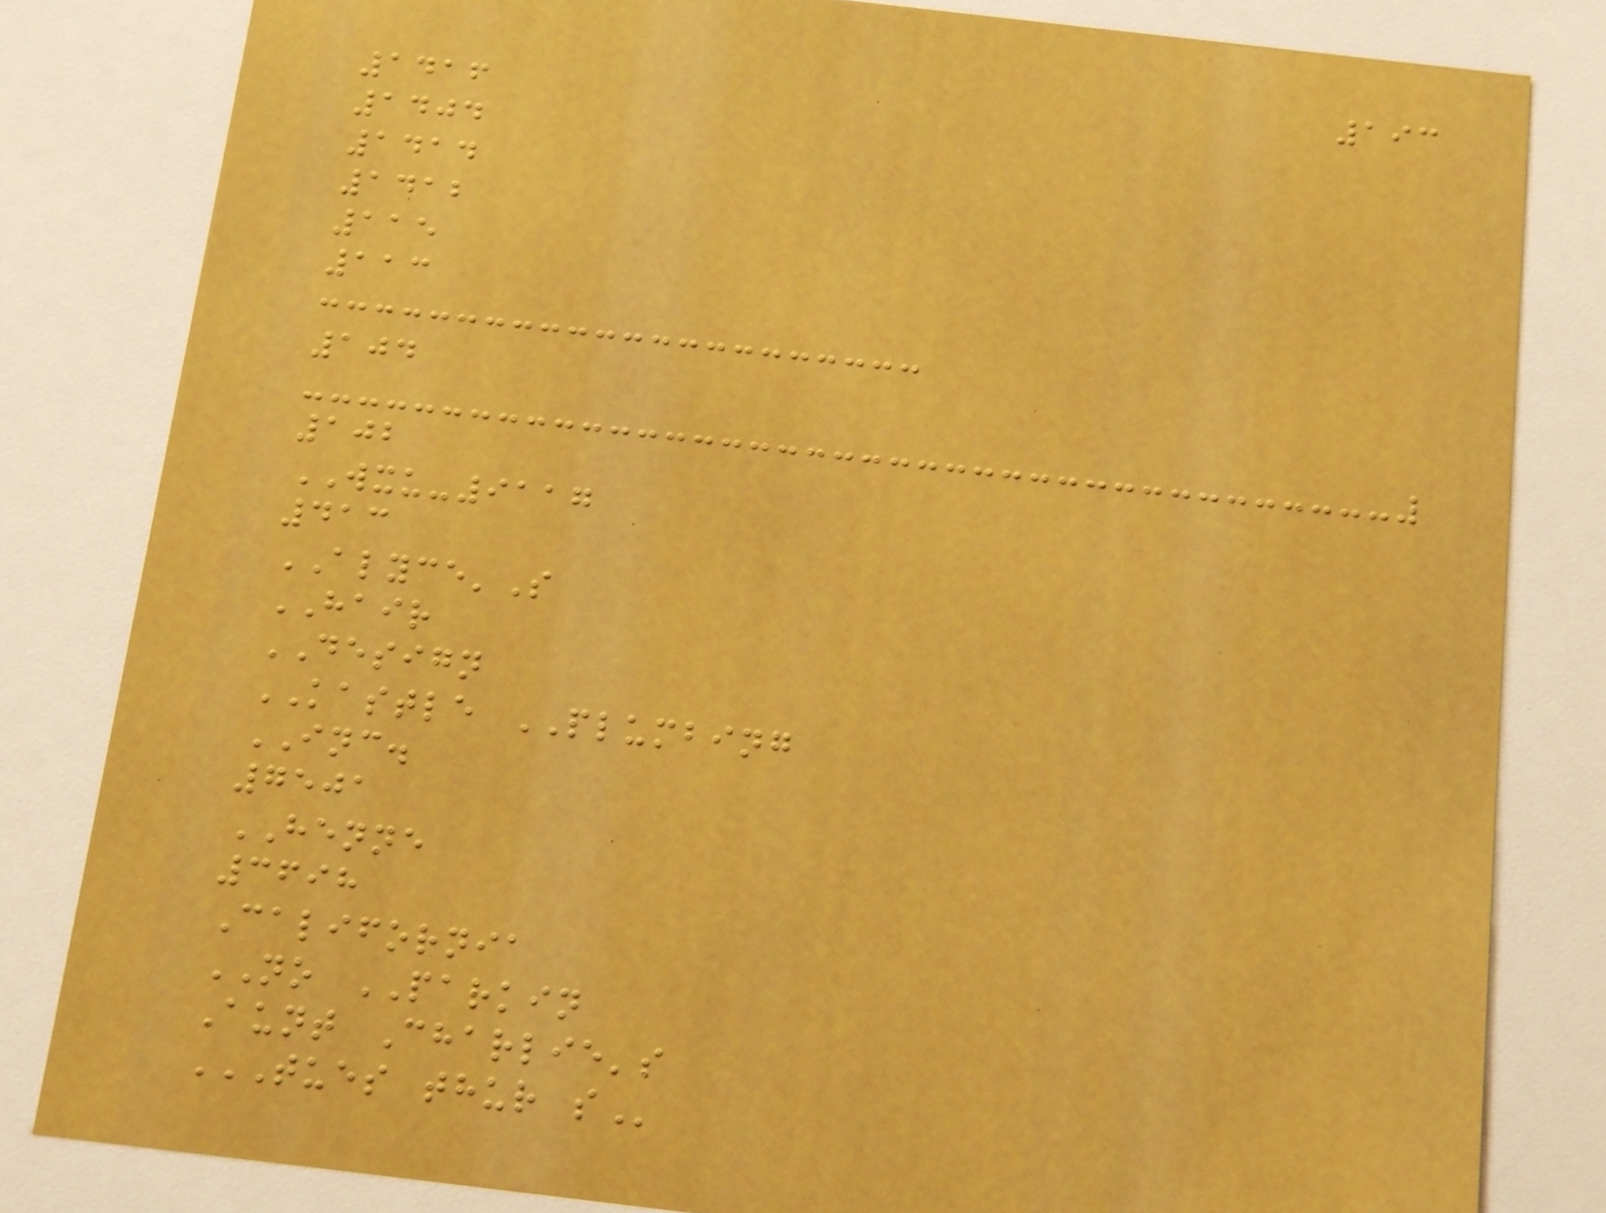193
1416
1404
1414
1412
115
113
104
102
WXU-9117
413
ALYCE'S
HAIR
DESIGN
KASTLE PLUMBING
INC.
7501
HENNE
3698
California
NO PARKIN
Aunt Charlie's
TUES THUR S
